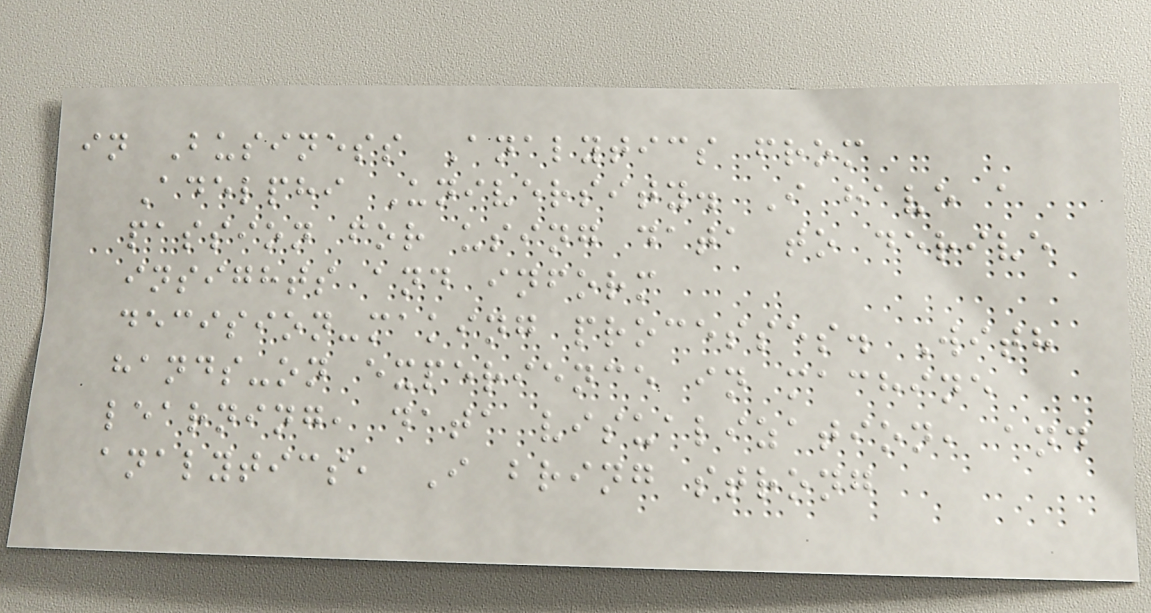in Business Analytics from
Adelphi University. I have a
passion for using data to derive
insights and inform
decision-making processes. With
hands-on experience in machine
learning, data visualization, and
analytics, I bring strong
